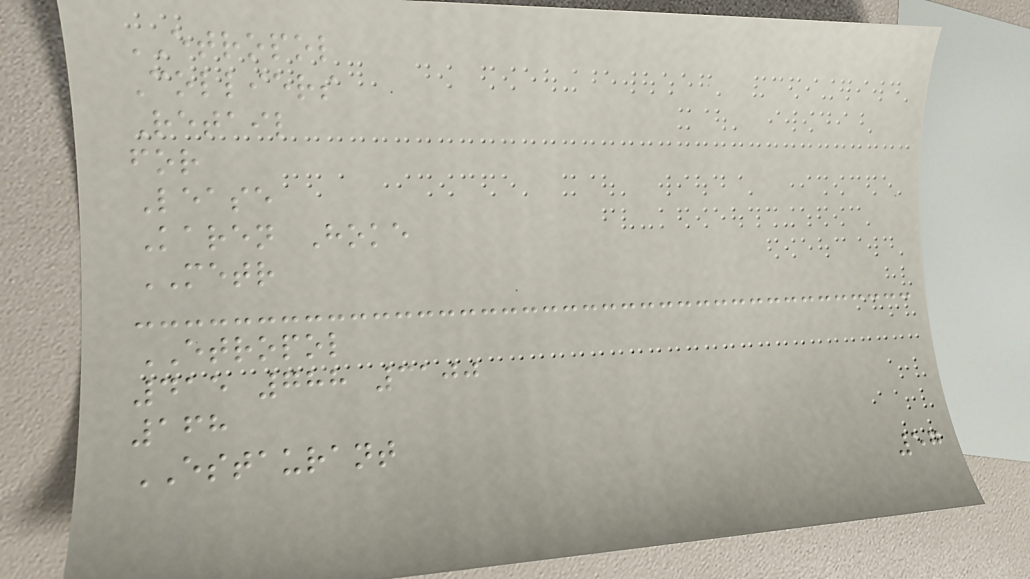ETROPOL
Colliers
Retail
for
Lease
Karen Hoke
METR
ETROPOL
415 788 3100
168
ESTAURANT
57
